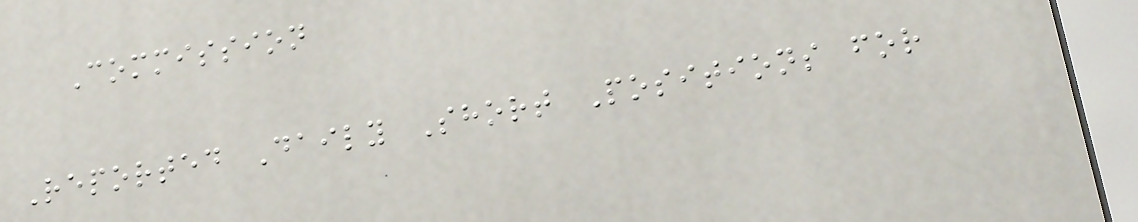Commission
Reported Daily Short Positions for
